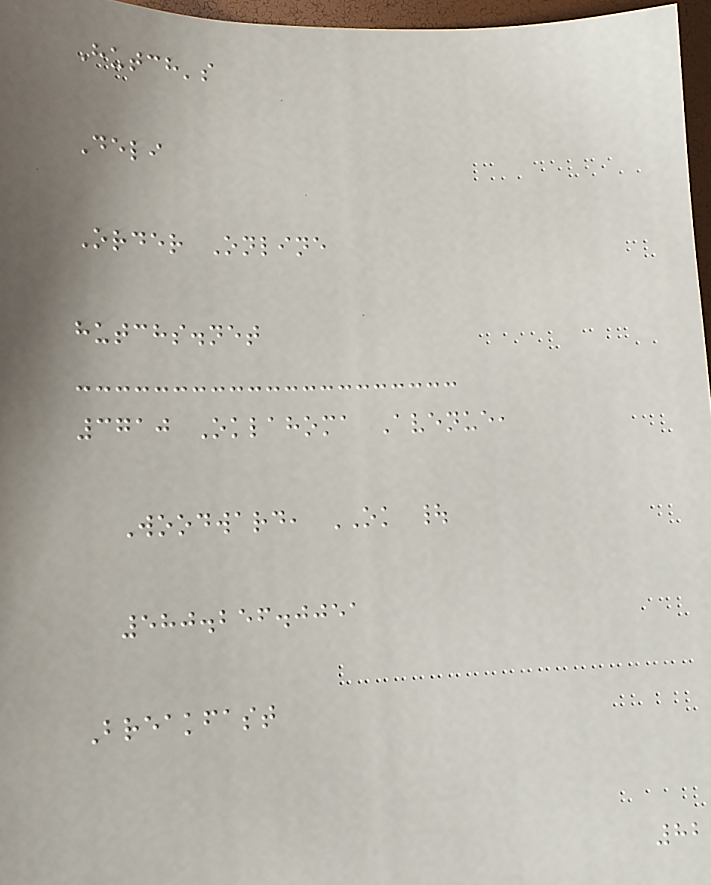Hutch's
Deli
Order Online
hutchs.net
3710 Oklahoma Avenue,
Woodward, OK |
580.256.0051
Breakfast
82
